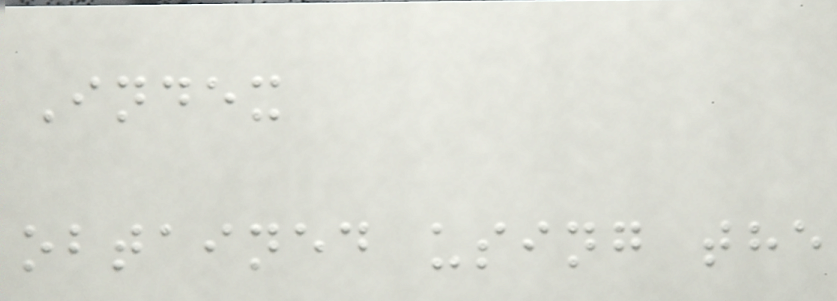Index
obtained using the
